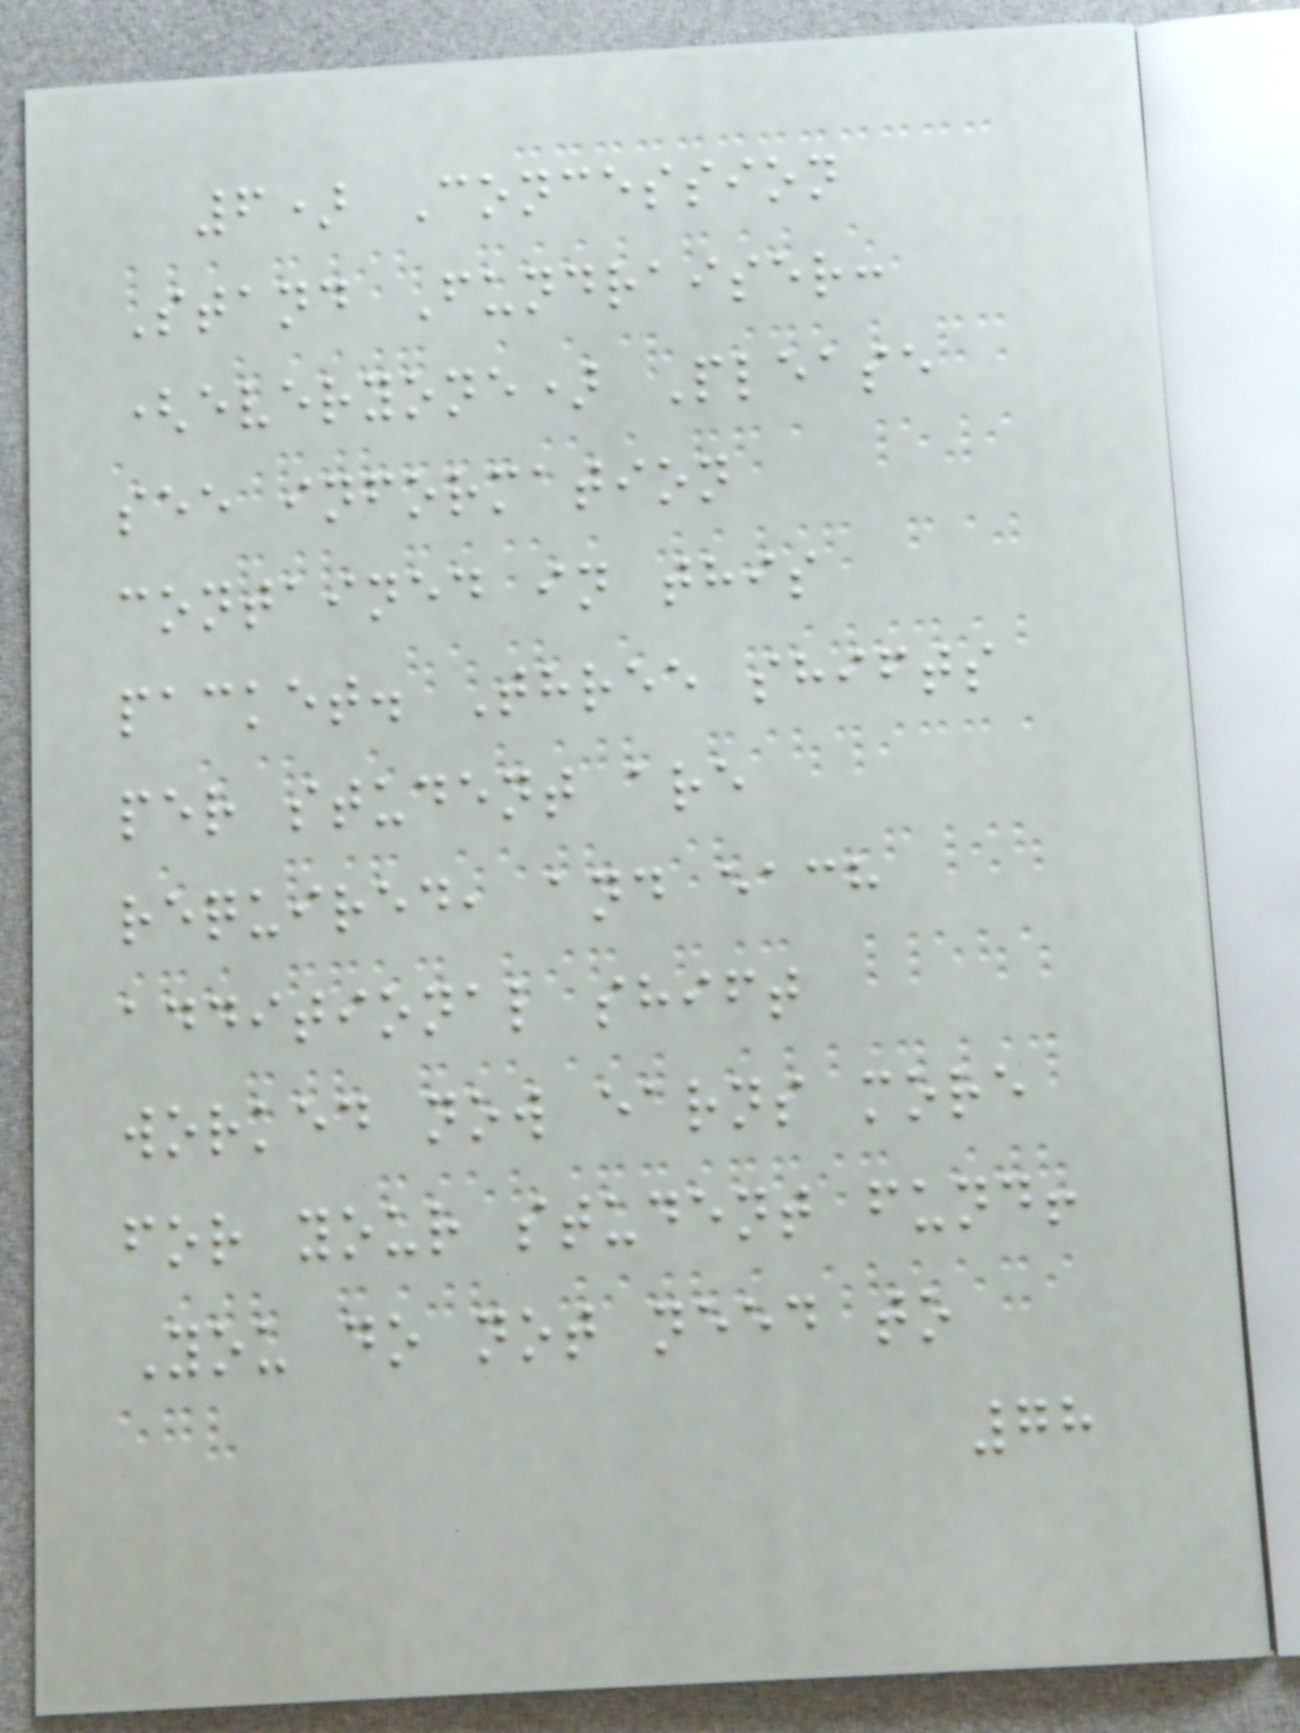6) Concession
Stand Fundraiser:
(everyone) Please
see information
contained in this
packet. Three shifts
per student are
required, and each
additional shift
worked now earns more
for your student fund!
You do not need to
78
